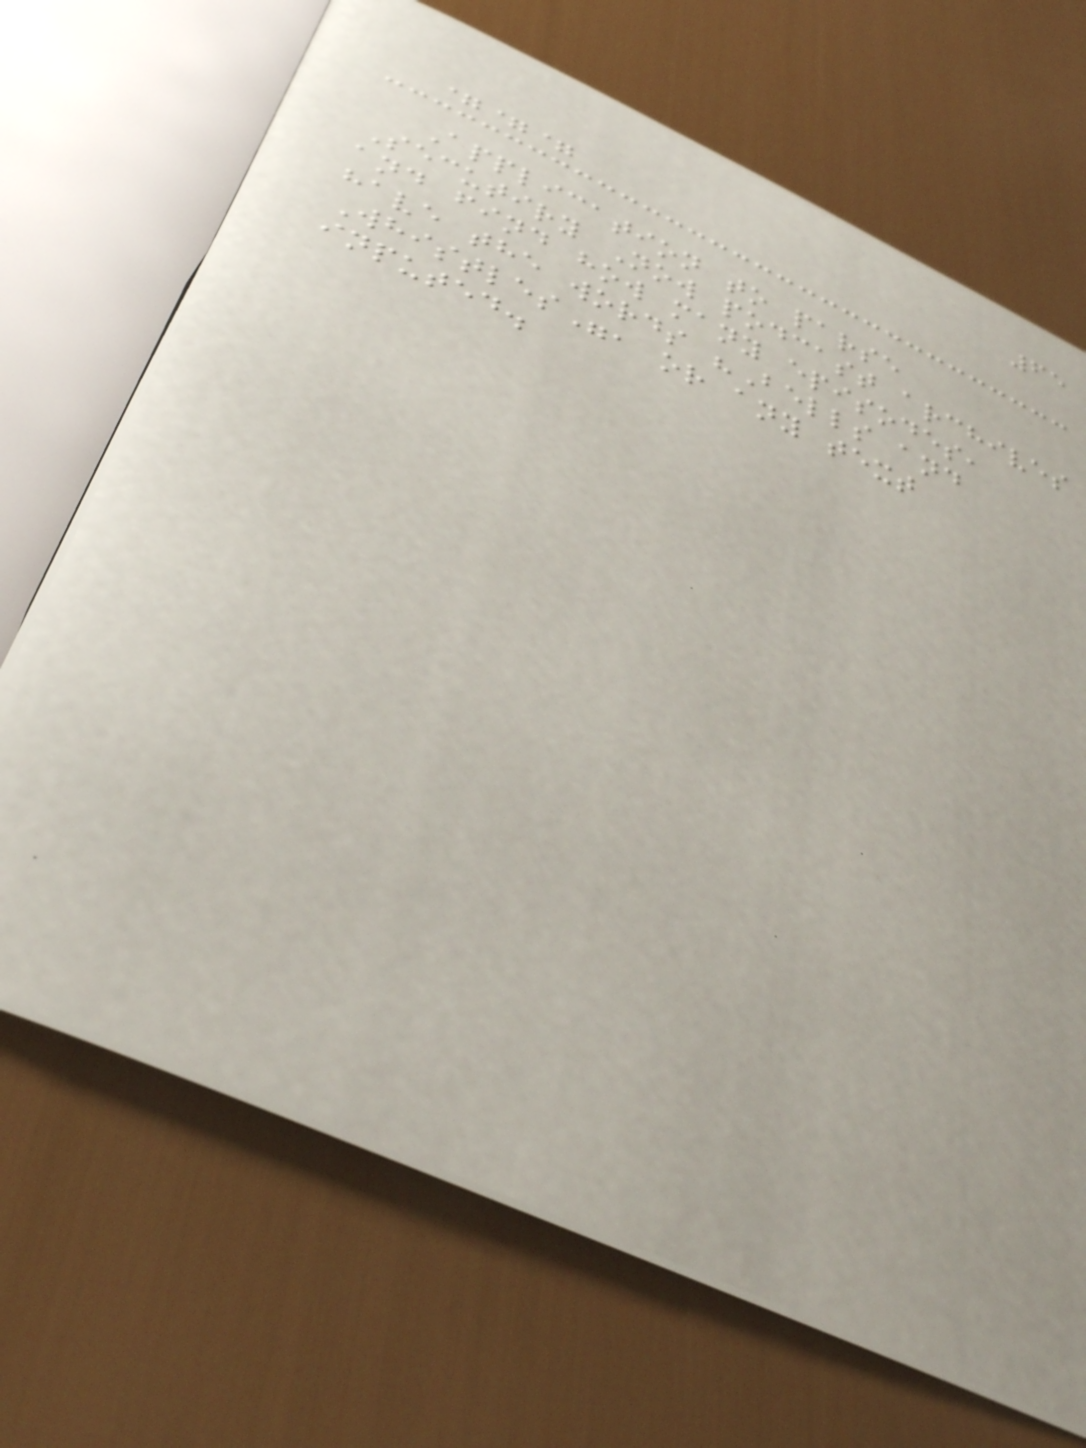65
===
Application to parse
Secutiry Now podcast archives
and find how many episodes,
have the words "Bells and
Whistles", or any text
inputed.
